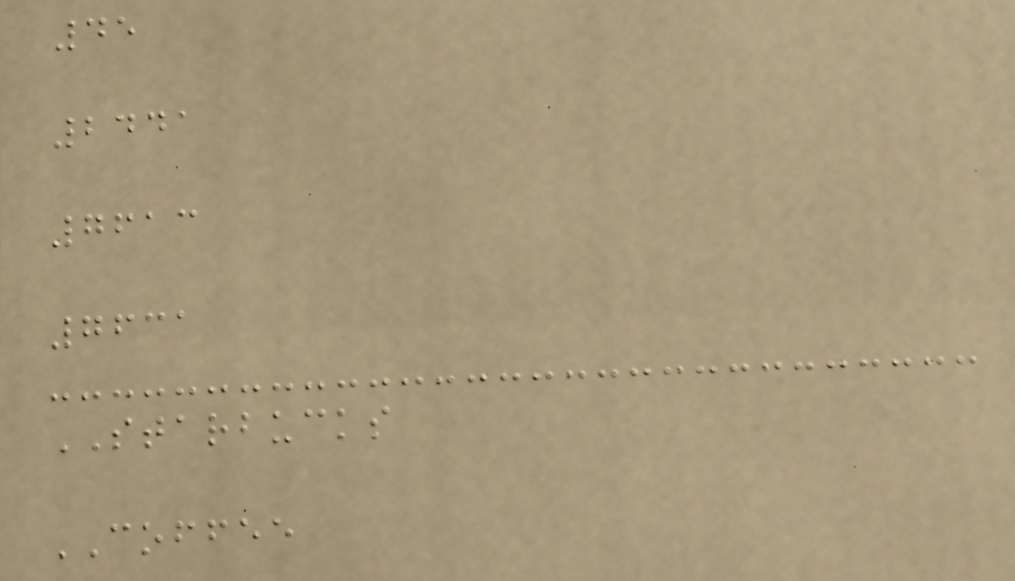45
2441
7613
7631
STARBUCKS
COFFEE
